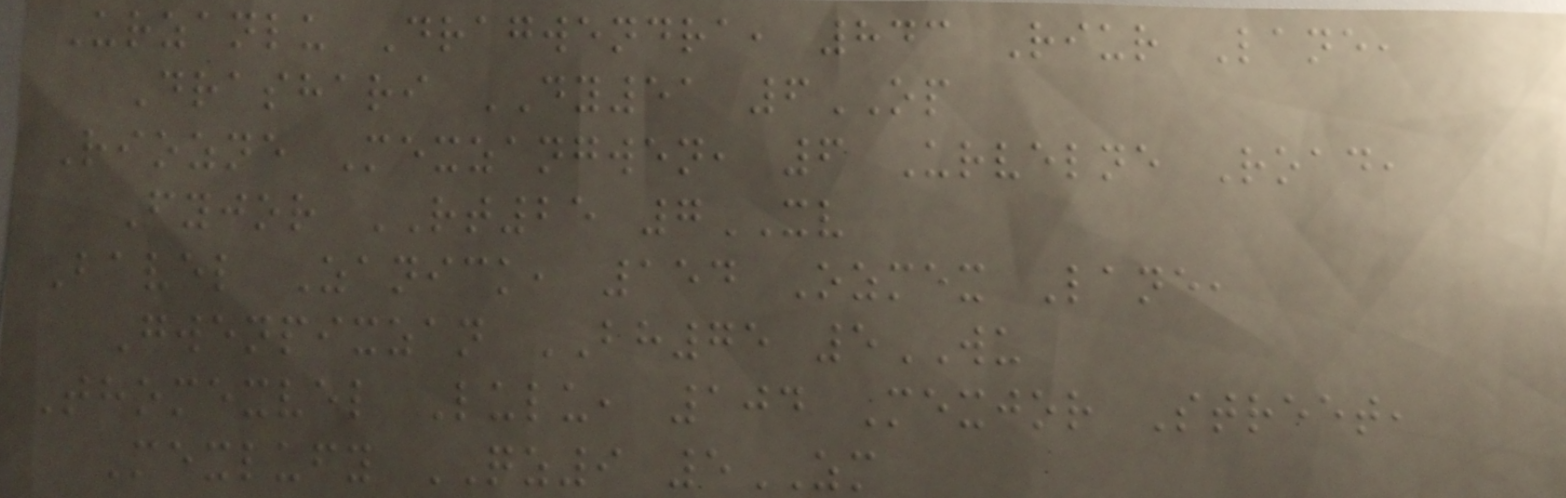Urzanlu Dragwendra, 843 Riur Lane,
Drashari DY51 6OP
Riozne Mexzangwen, 6 Urvelne Road,
Fyjor RT25 7XV
Bavel Zanick, 154 Ozmex Lane,
Gwenpixzan BH75 5WU
Thomexvel Lulu, 104 Mexjor Street,
Mexlufy QZ9 5ZM
